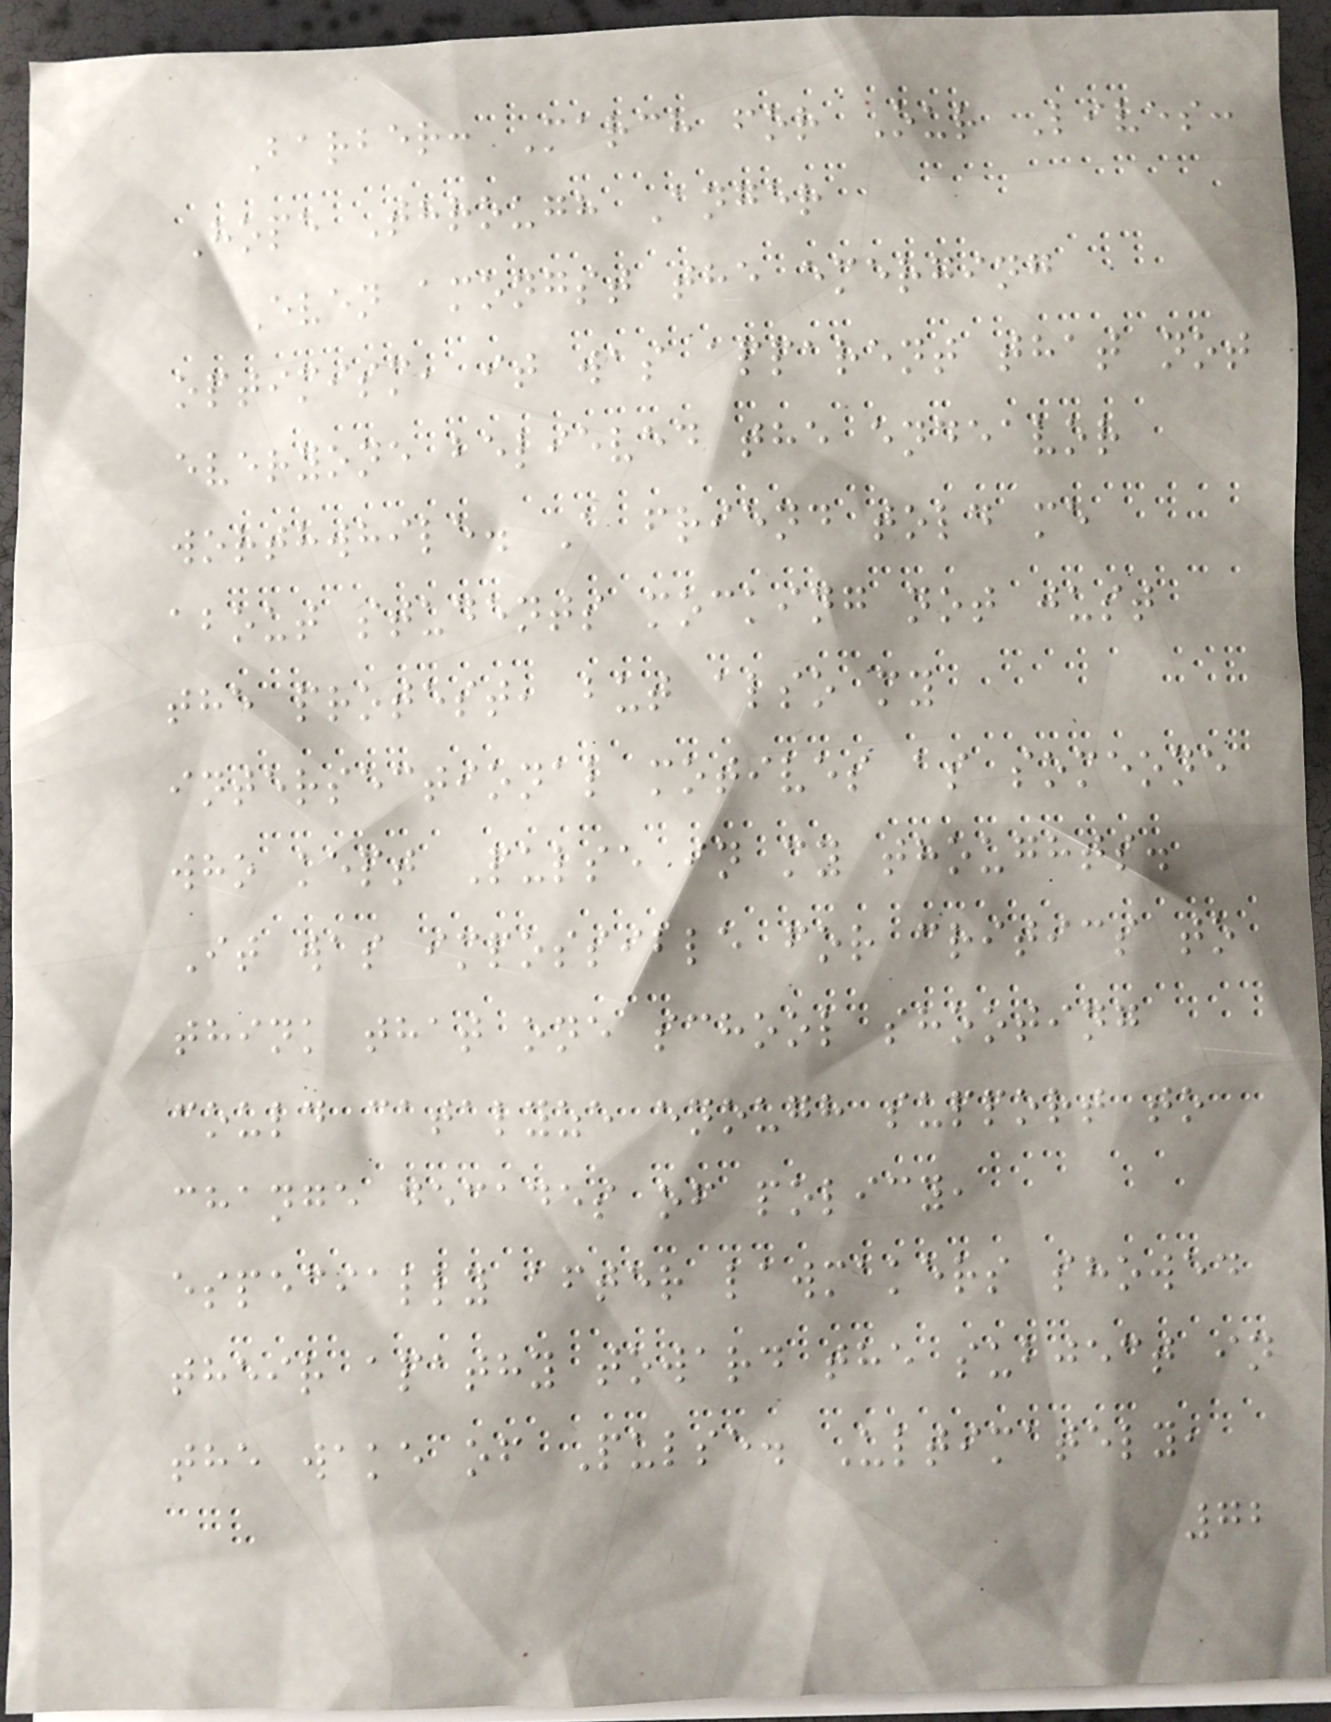Barber: March for Our Lives:
Hope Through Anger
Even amongst the emerging
optimism, it was apparent that not
everyone believed the endeavor
worthwhile. A friend told me
about students mocking not just
the protest, but also my
intersectional motives as someone
who kept Pulse in my thoughts.
It was impossible for critics to
think that one school shooting
could catalyze enough support to
change decades of policy,
especially after lawmakers showed
their apathy toward the subject in
the wake of Pulse. Ultimately,
72
